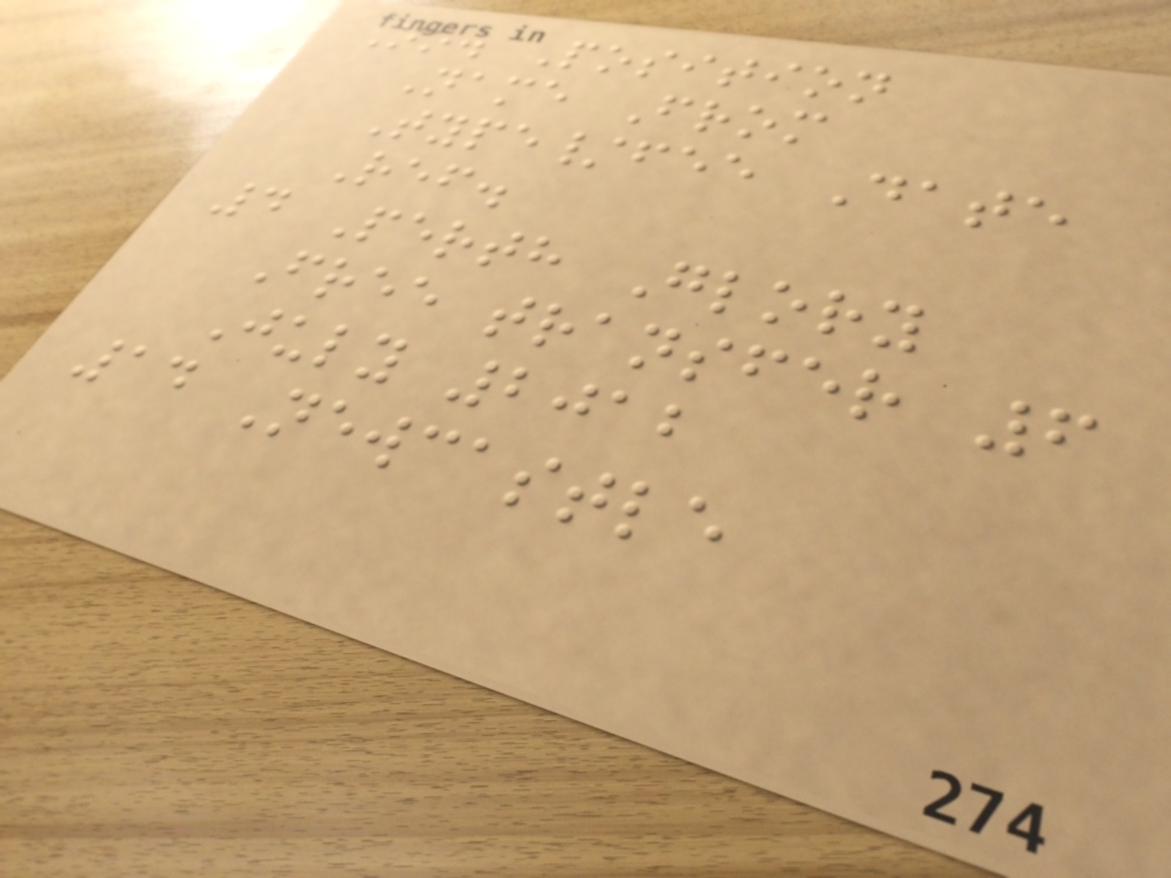No. Position
Name From
Type/fee Date
Ref.
4 Perth Glory
Free transfer 6
July 2012
14 Newcastle
